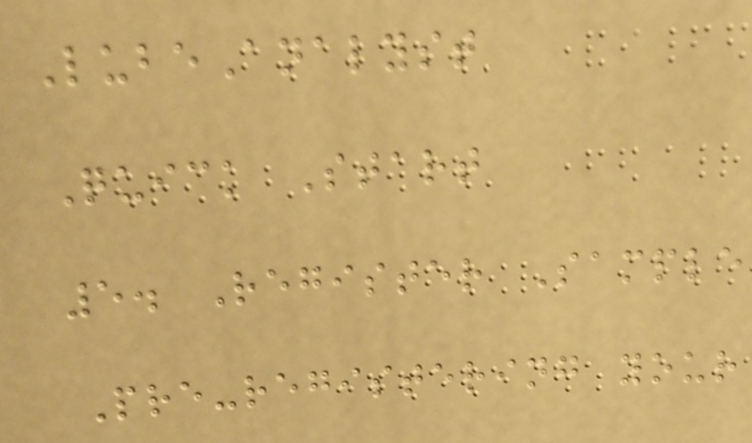LubeAnalyst
Quick Start
5. Register Sample
Pre-registering your
